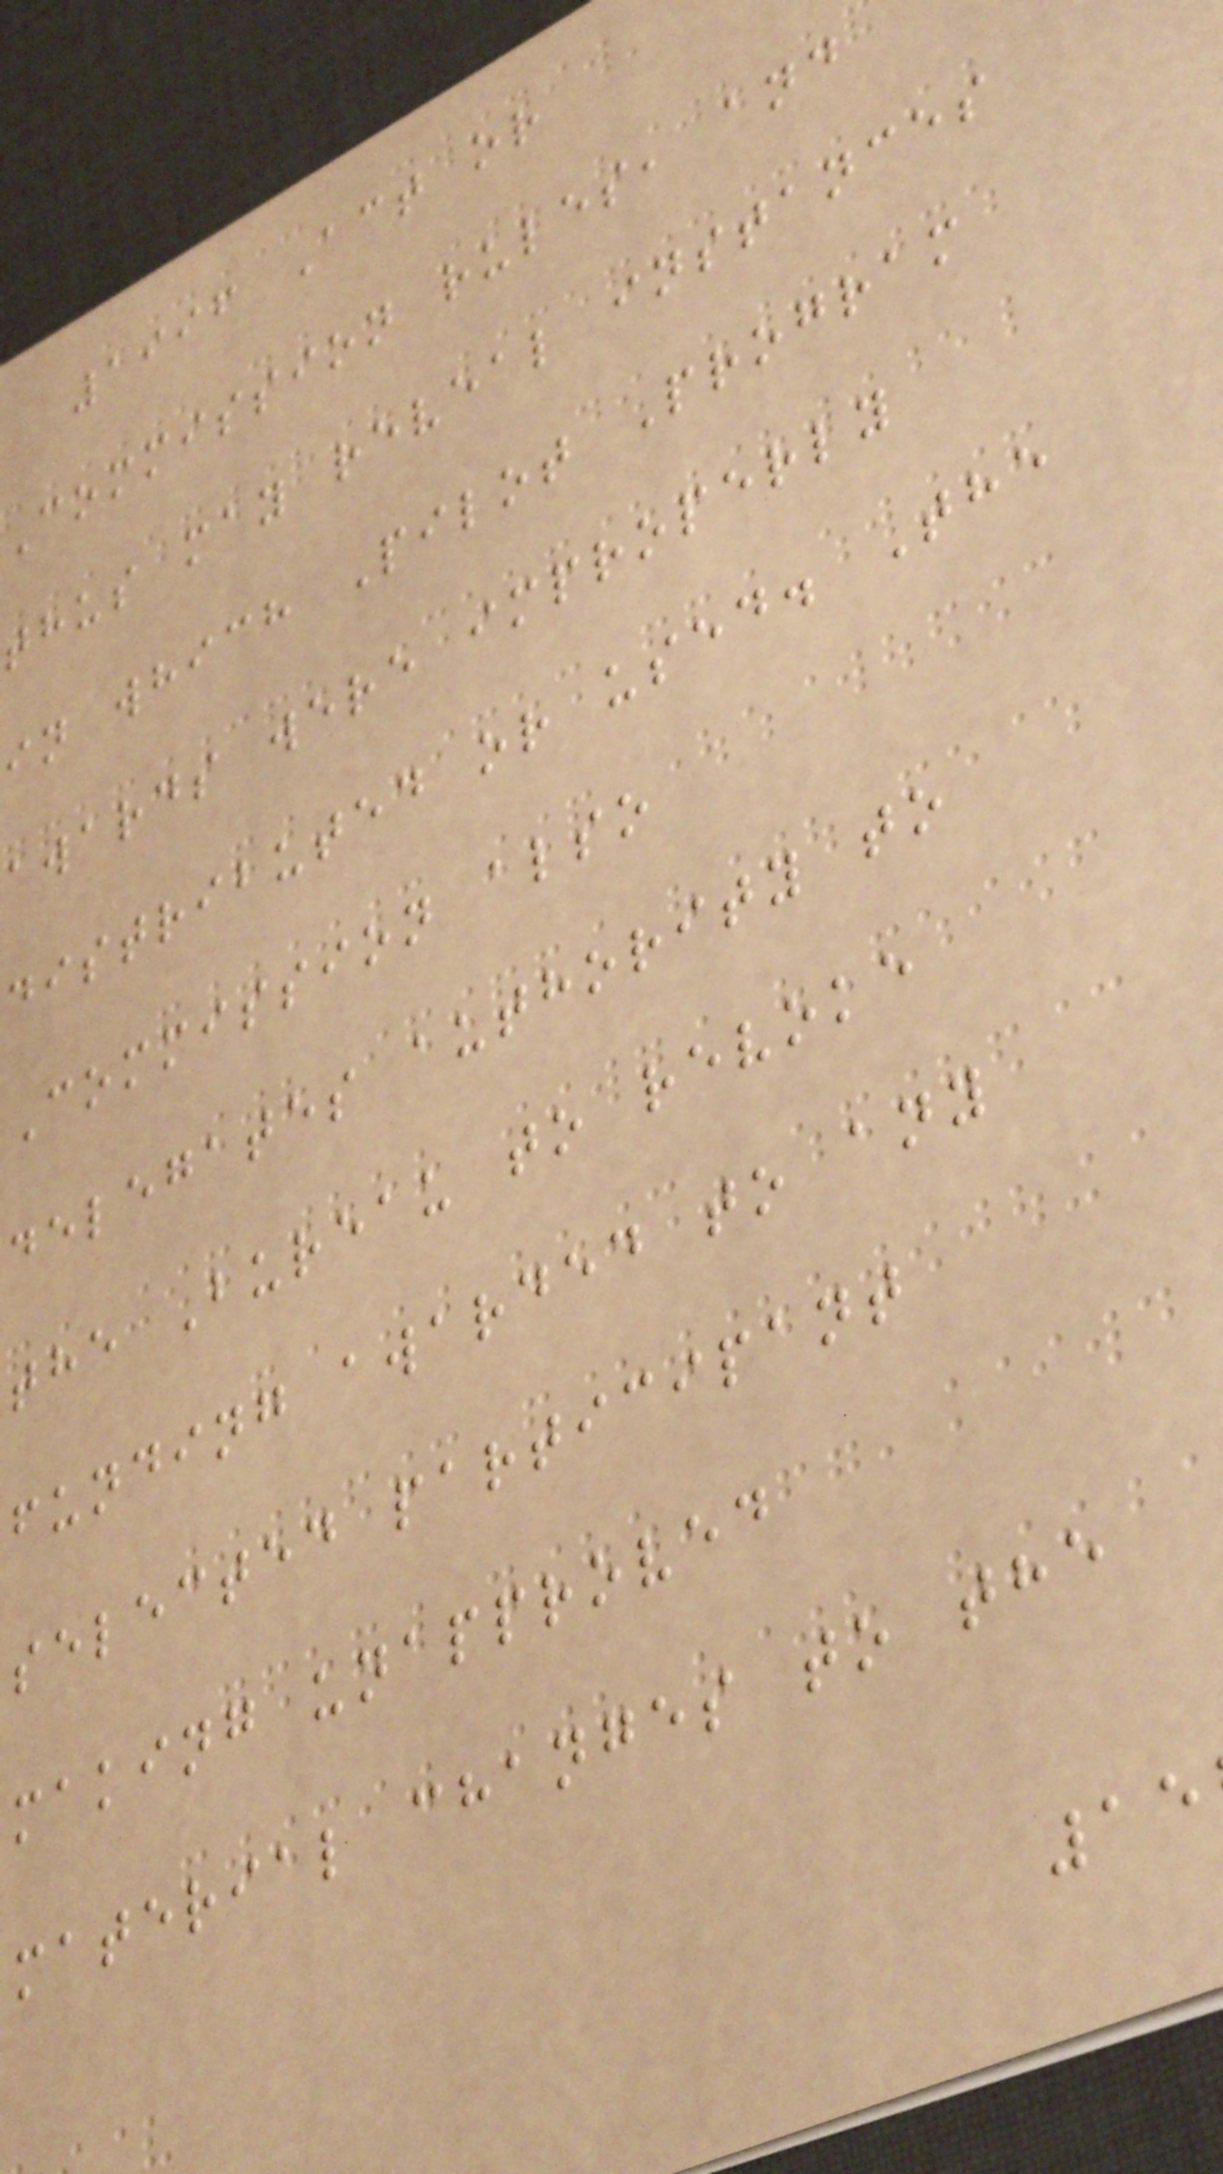1996 Act or
Commission rules, and
thus may reveal instances
in which Pilot Program
awards were improperly
distributed or used. The
Commission also
delegates authority to
the Bureau to revoke
funding awarded to any
selected participant
making unapproved
material changes to the
